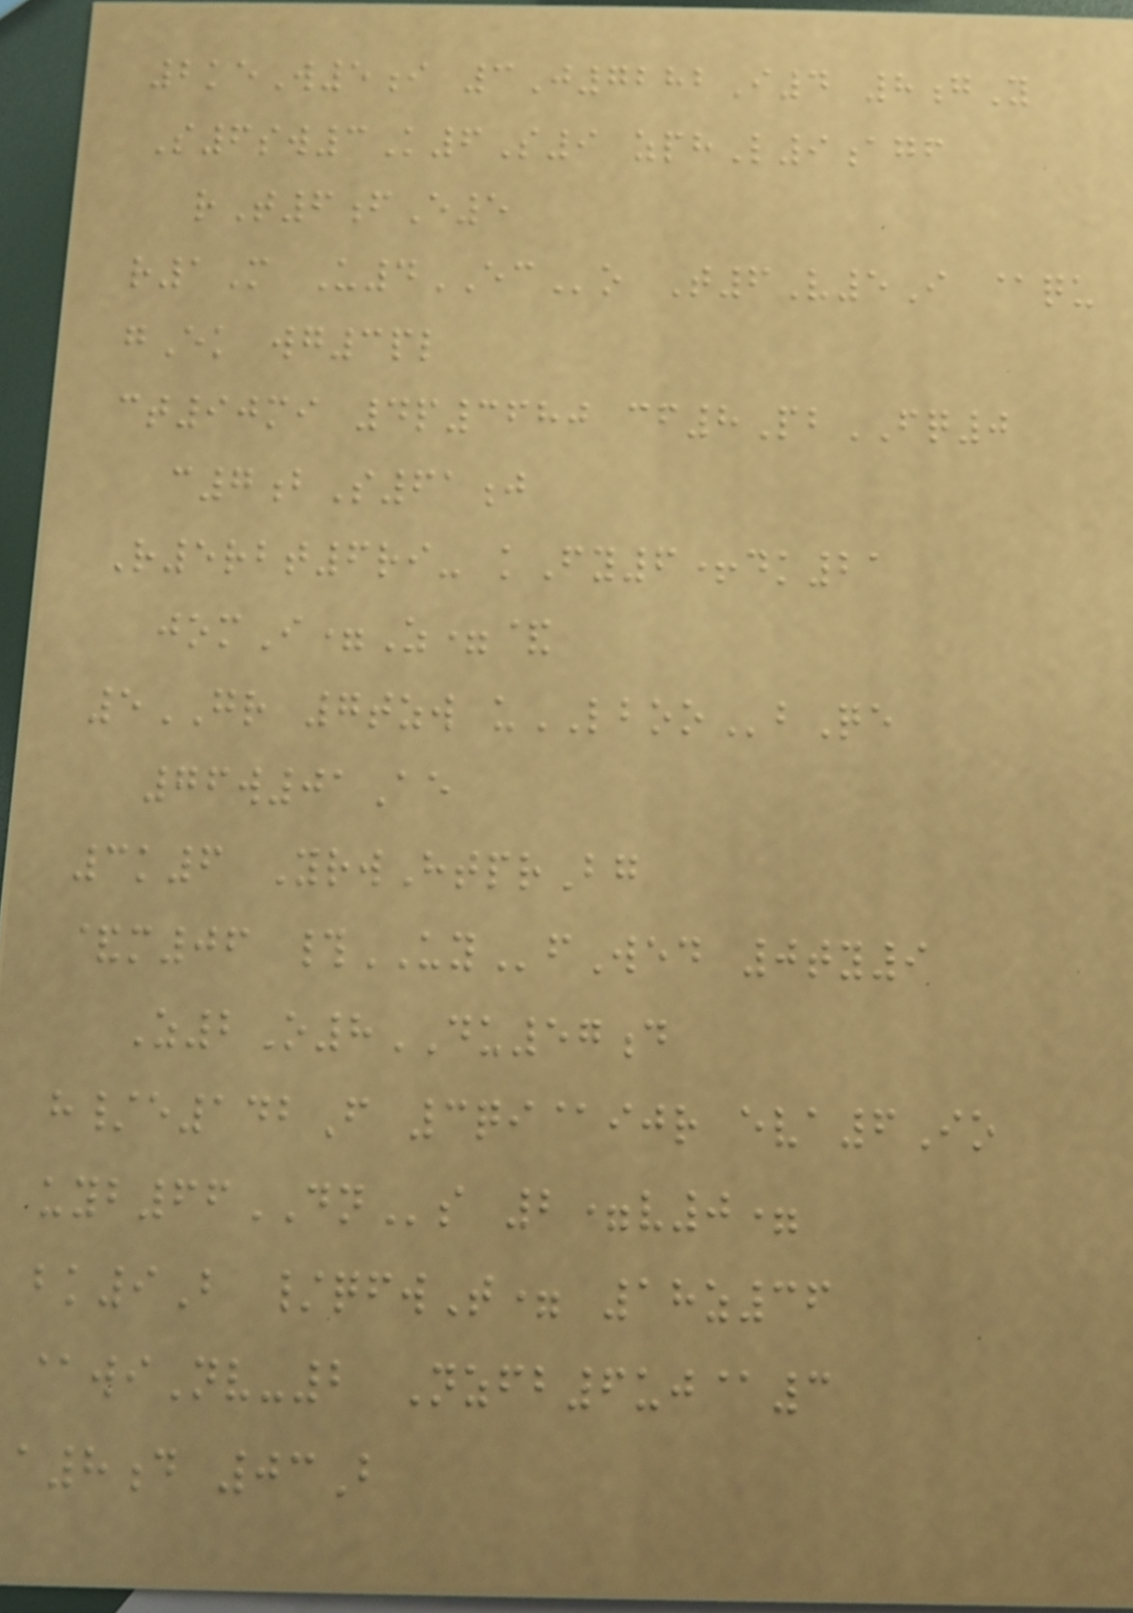2keW5i 3J7282I4 8gY
S6sw3K6S9 zphL9agf
rT6fE5
r1M U4ECo T6V5I @qu
gEk wg3pl
ct90mi 4p3680 cf8PbFQ0
c7bS61j
R5rbt6ri- kFy6+dk21
jomI=Z=&
5GR 7tzw uLBOObQe
76w01Ae
3k6 YrwHtprBg
&m06 #UYfWed 0ty9
Z2O8DU57d
h/e142F 3qi@ijr eva6Io
uyb66DNs 2=v0=
bk9B /qfwT= 18z36
@wiNv-2 Nzfb6uj@3
a8d 03B
